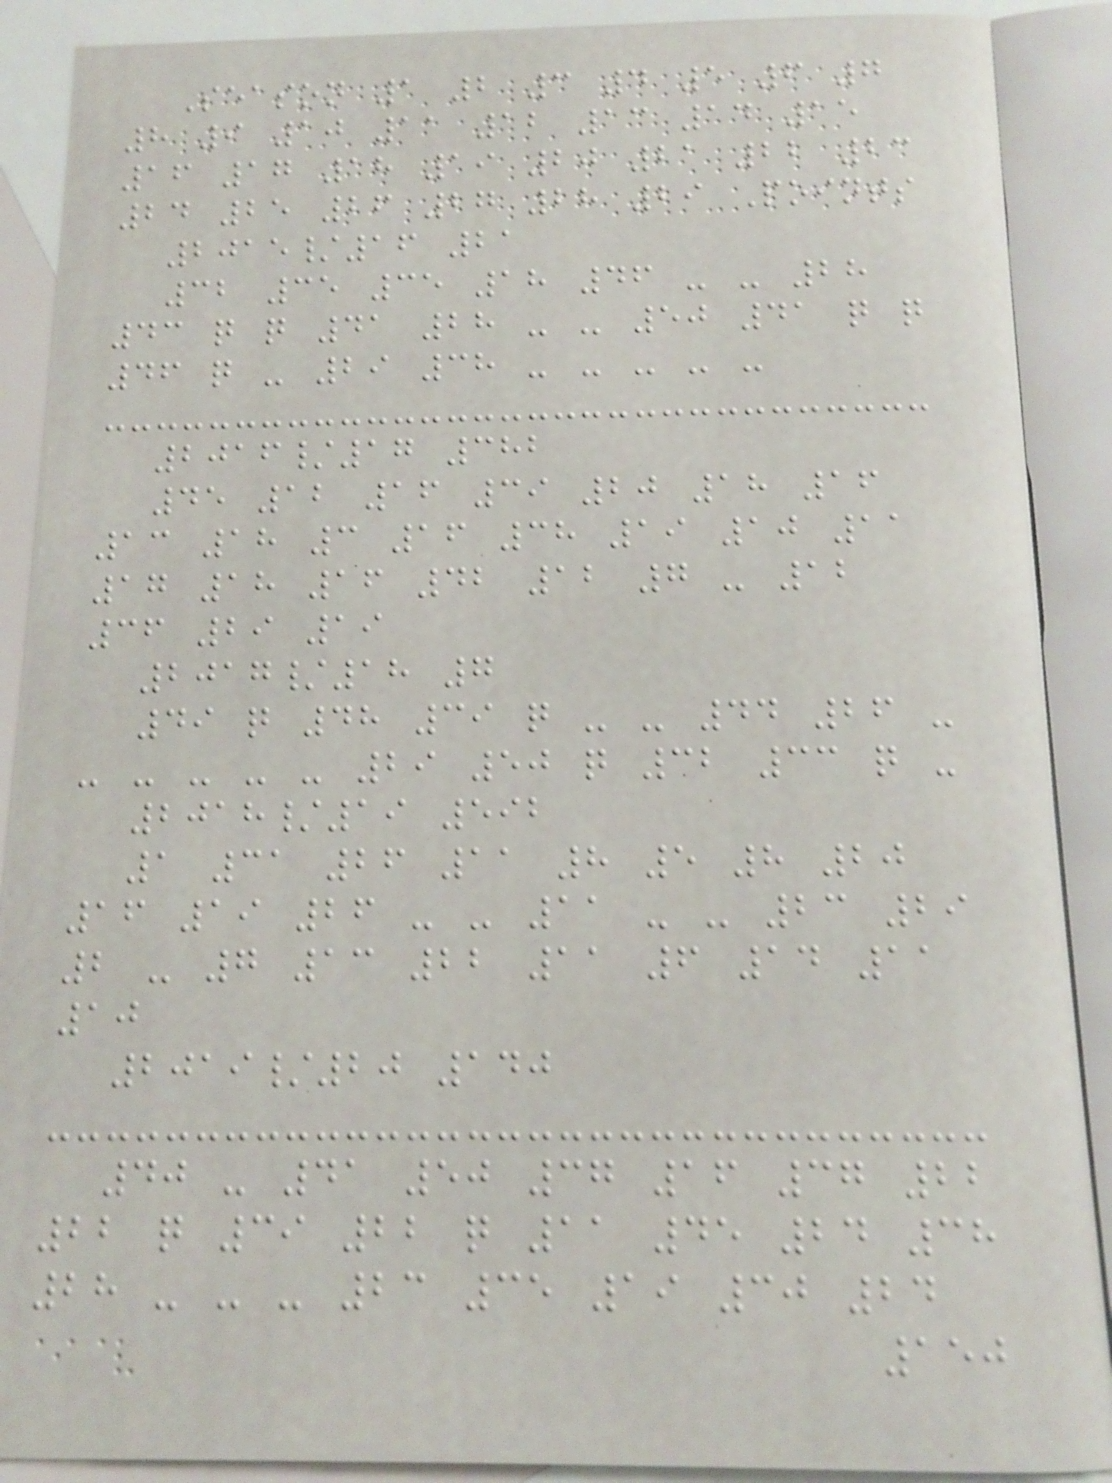Season 1 2 3 4 5 6 7
8 9 10 11 12 13 14 15
16 17 18 19 20 21 22 23
24 25 26 27 28 29 Points
2015/16 21
32 35 35 18 46 - - 28
43 q q 41 28 - - 50 41 q q
46 q - 29 38 - - - - -
2016/17 382
45 12 16 39 20 18 16
13 18 3 16 38 19 10 11
17 18 16 42 12 7 - 12
36 29 19
2017/18 7
49 q 48 39 q - - 44 26 -
- - - - - 29 50 q 32 33 q -
2018/19 592
1 31 26 11 8 5 8 20
16 19 26 - - 11 - - 23 29
2 - 7 13 22 11 6 14 11
10
2019/20 140
40 - 41 50 37 16 37 22
22 q 39 22 q 11 45 24 38
28 - - - 23 35 19 30 24
150
